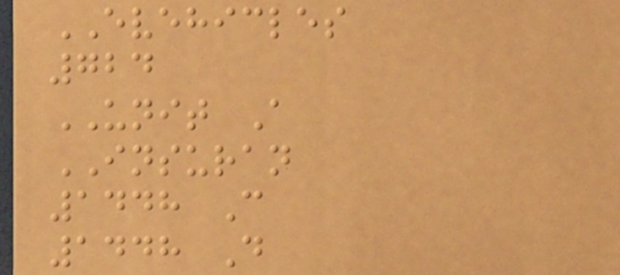EVEHICLES
724
UNIT A
INSURAN
1448 C
1448 D
